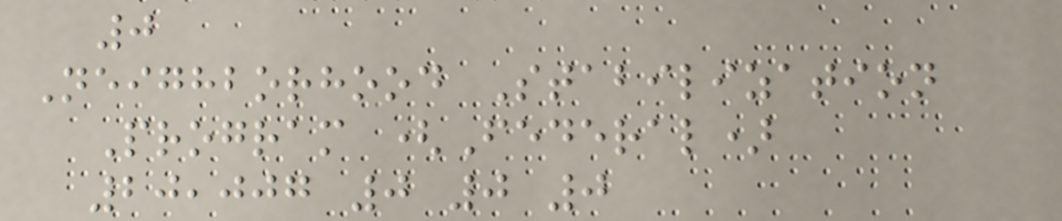0
Neighborhood Stabilization
Program (Federal)
20,007 0 0 0
